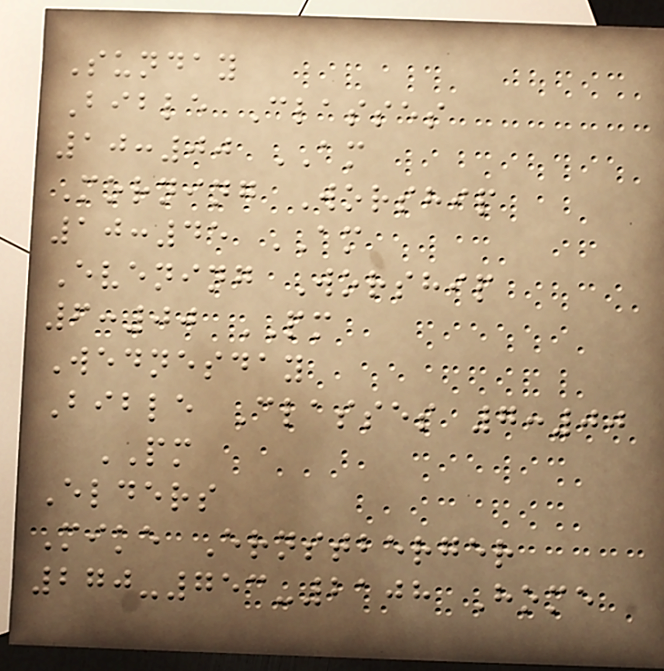Sunday
Bible Classes
10:00 AM
Morning Worship
10:45 AM
Evening Worship
6:00 PM
Wednesday
Bible Classes 7:00
PM
Elders
Mike Ernstberger
270-753-2108 Home
